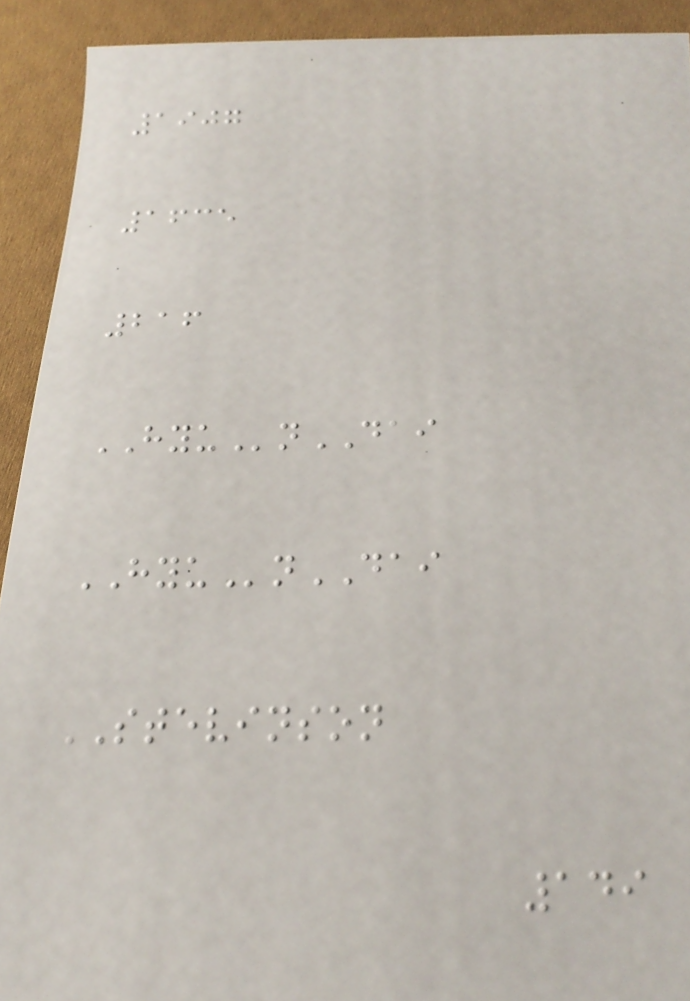1907
1635
216
HYUnDAI
HYUnDAI
STEVINSON
149
